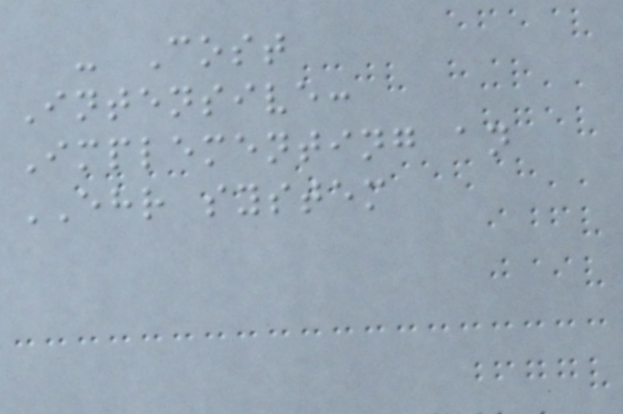- Cost
Intensive:
Implementing an
EHR system
